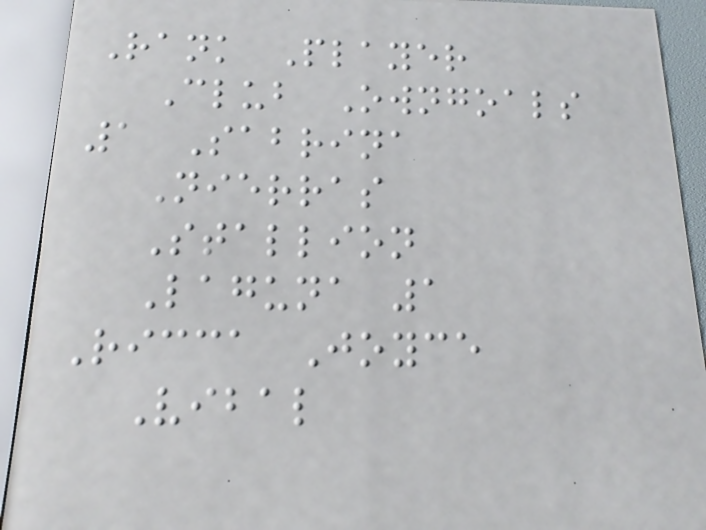Rank Player
Club Owngoals
1 Sabrina
Nierras
Stallion
Laguna 1
Ricca Joyce
Vibal
